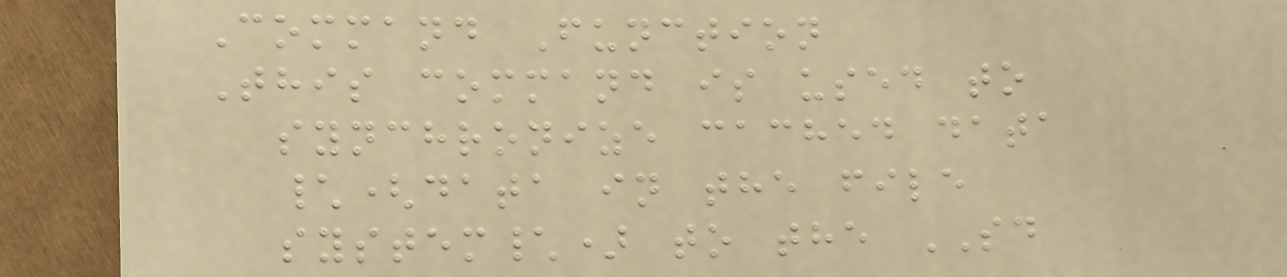Command Function
This command is used to
synchronize cached data
\(data in the file
system\) to the SD
